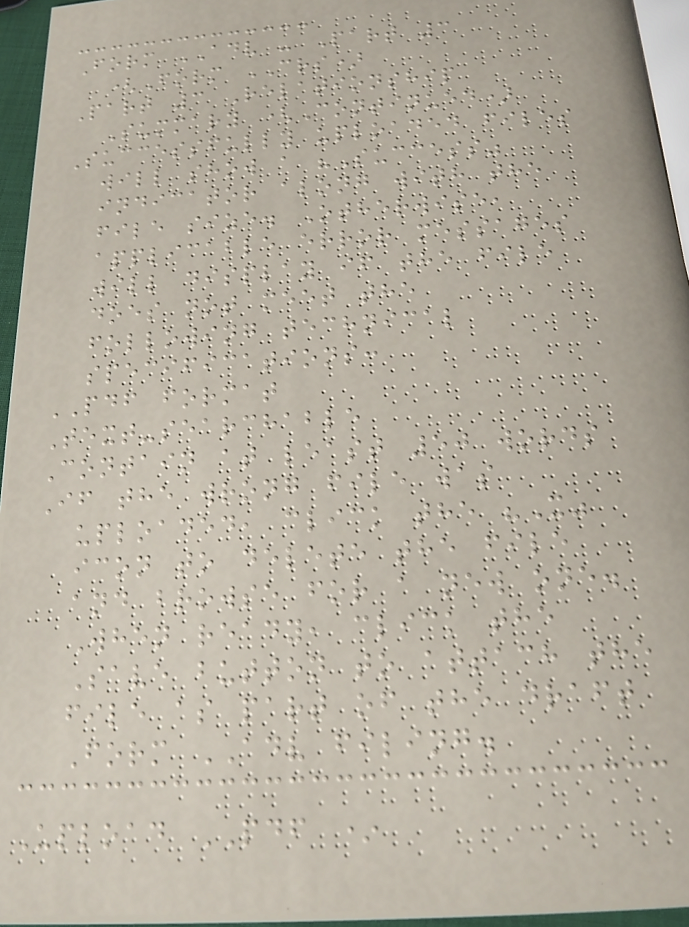Form ADV - Part 3
(Form CRS)
Part 3 Relationship
Summary (Continued)
Successfully uploaded files
will show a "Success"
indicator along with the
file size. Otherwise,
applicable error messages
will display if the file
does not meet the
following technical
specifications:
PDF format
Text-searchable
Contain at least 50 words
If the wrong file was
uploaded, click the "X"
icon to delete the file
and browse for a new one.
When ready, click the
Save button to attach the
file as part of the draft
Form ADV filing.
Upload PDF *
